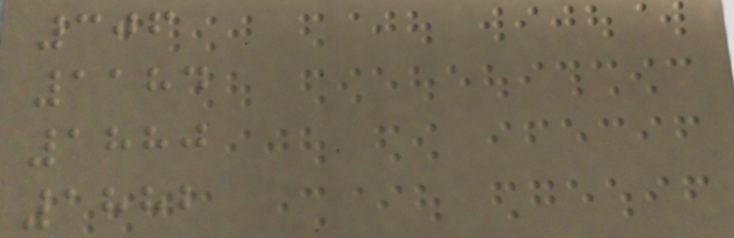306
1184
1880
1882
